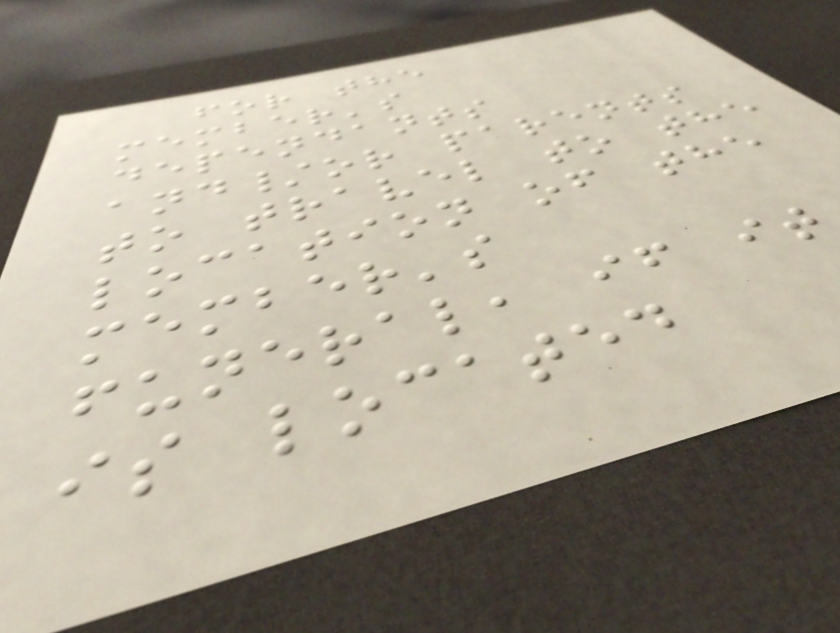for the
member's
dependants
and/or parents
to travel to the
location of the
member's
funeral, if it
is located
